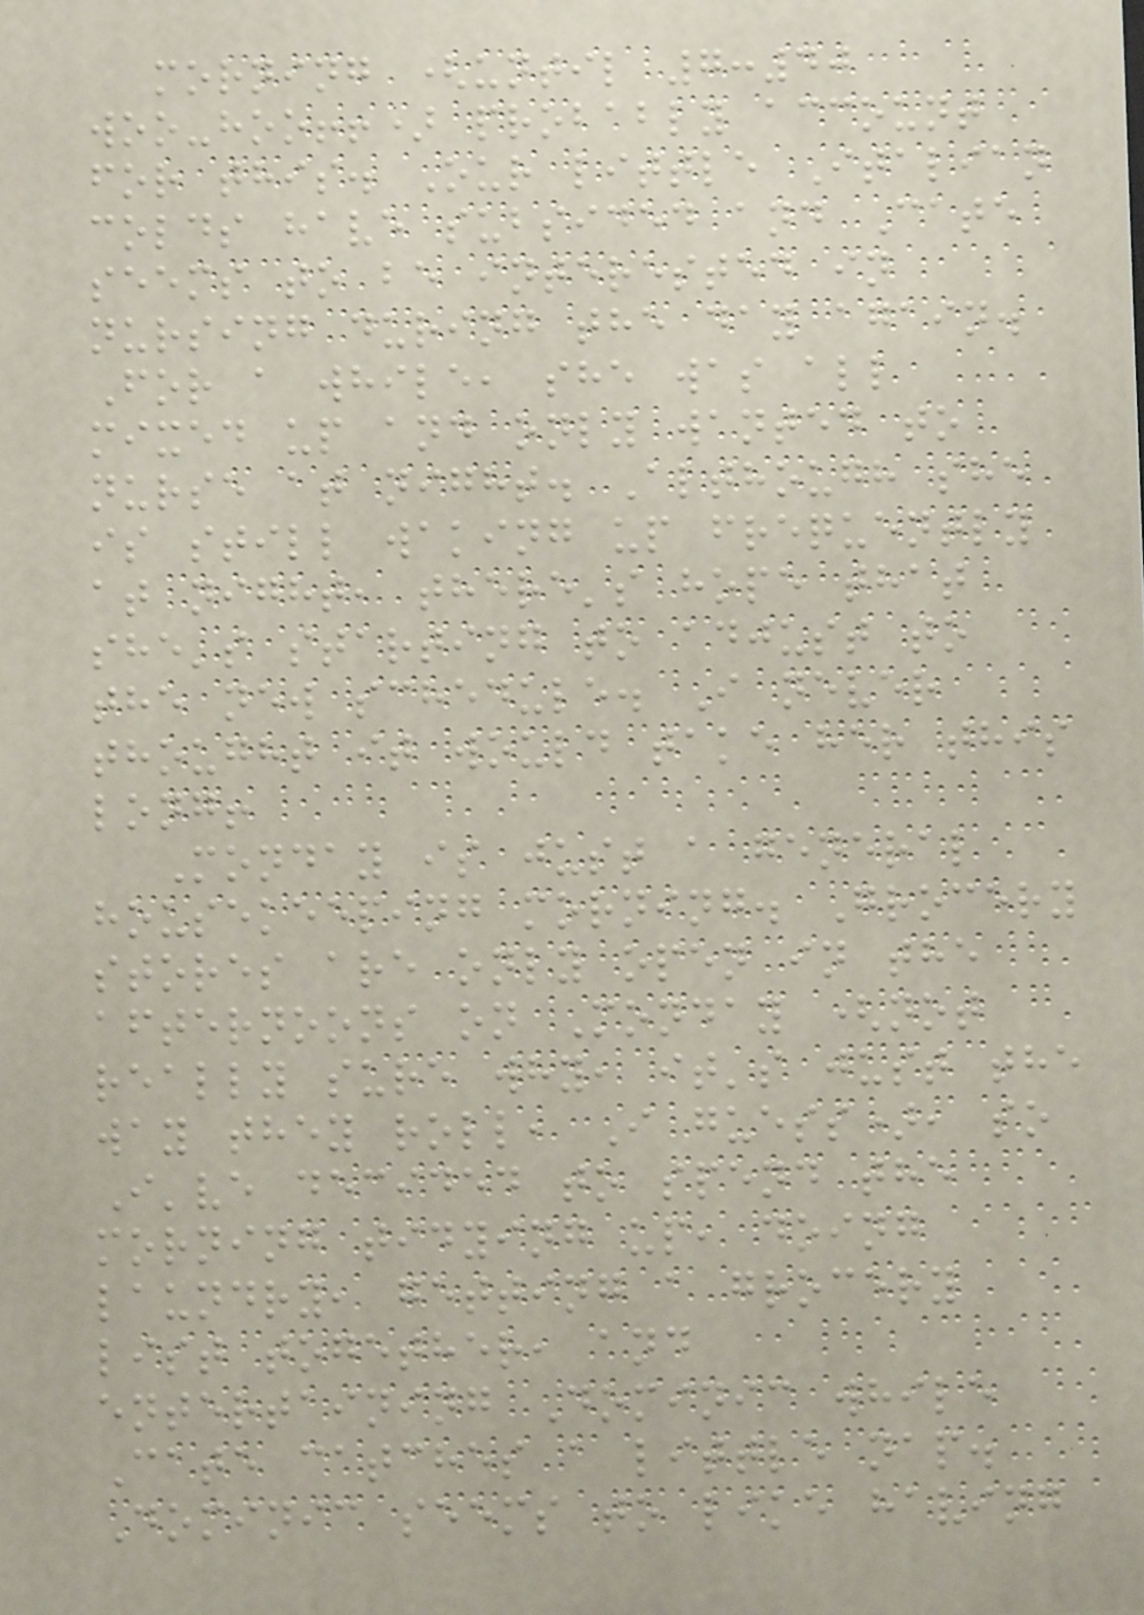morning (until 7:40
woo-hoo!!) probably account
for this. Our little Italian
colds have subsided and Cate
seems to be interested in
nursing during the day again.
For a while, she was all
mixed up and only wanted to
nurse at night. Although she
is still waking up frequently
at night, there's hope that
she's starting to adjust to
the new schedule. I never
thought it would take her this
long!
Monday is just a general
housekeeping morning. Grocery
stores are only open in the
afternoons on Monday (not
really sure why, it's just the
way they roll, I guess), so
I've decided to spend the
morning tidying up, doing
laundry, getting a grocery
list together, and
entertaining Dominic while
Cate catches a little nap.
Dominic seems to like having
